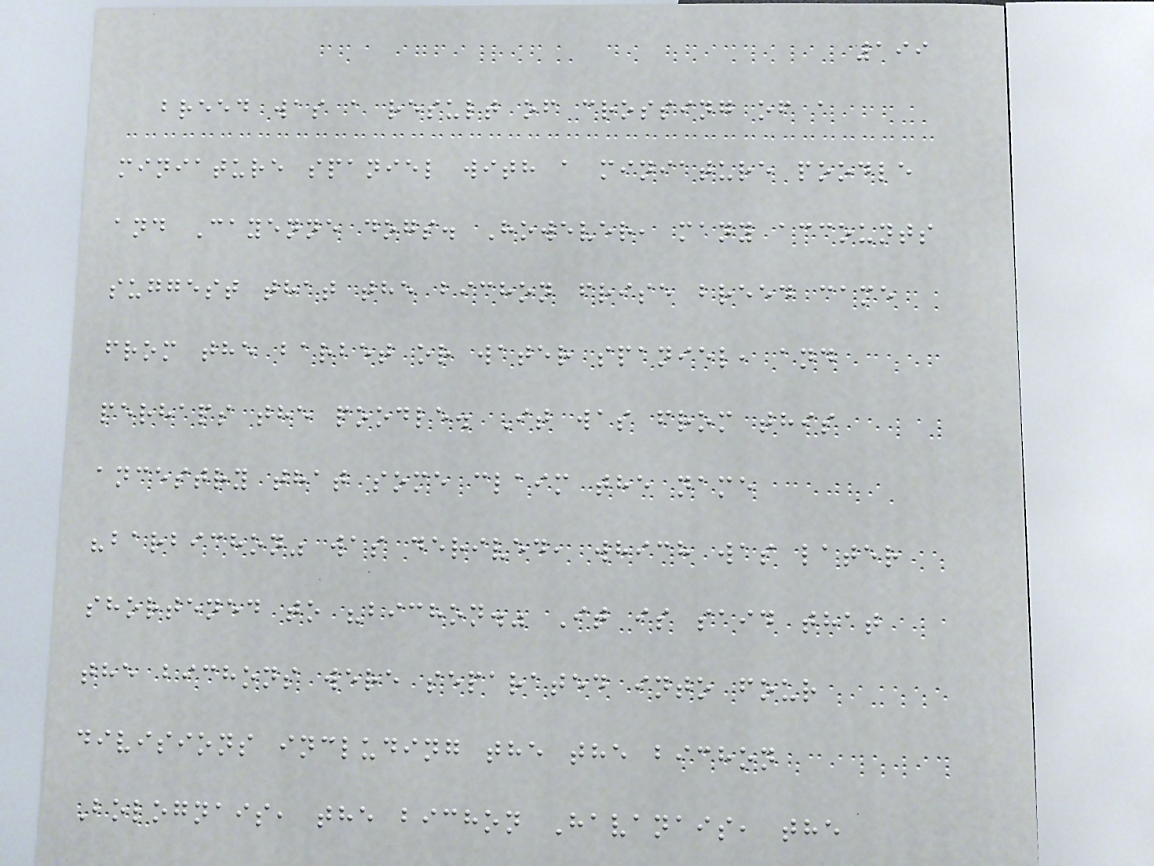199
breed was a result of crossing of a
miniature spaniel with a miniature poodle
and Cayenne dogs. However, many accounts
suggest that the bichon frise breed came
from the barbet or water spaniel, and
perhaps the poodle. It was from this
ancestry that some claim the name
"barbichon" was derived, which was later
shortened to "bichon." It is said that
the bichons were separated into four
divisions including the the bichon
Bolognais, the bichon Havanais, the
